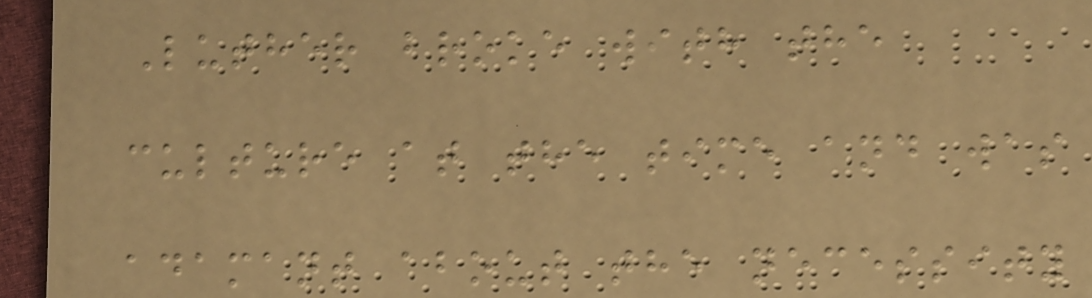Luther broke with the
culture at the time and was
adamant about the necessity
